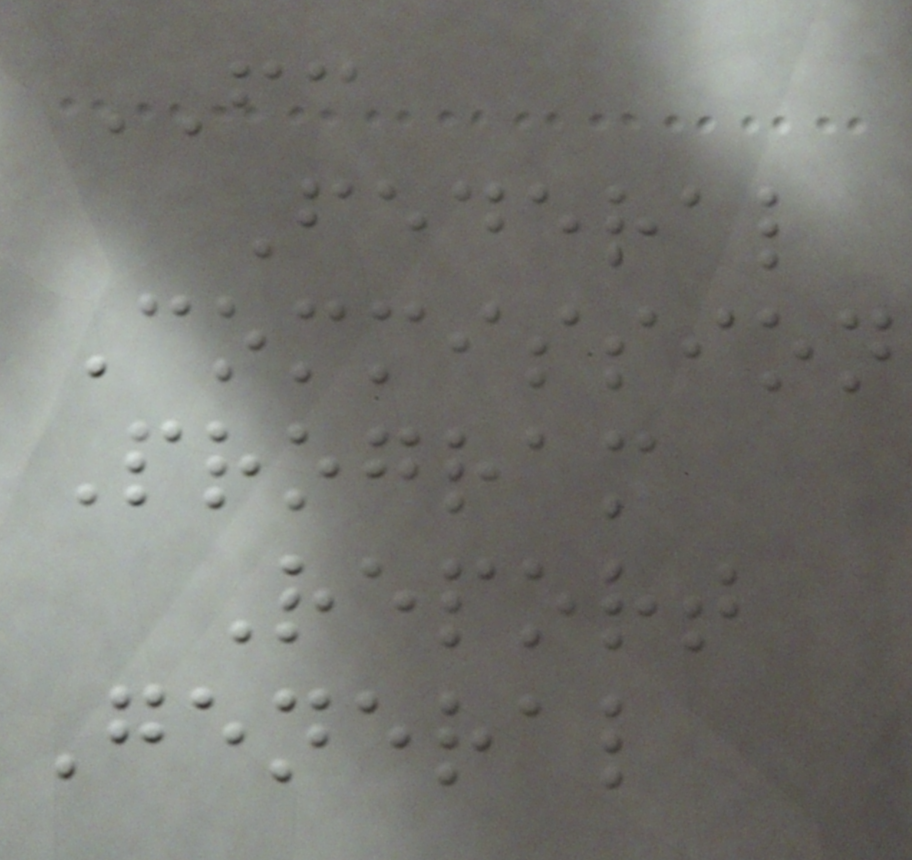FC
Federal
Commission
Program
Report
General
